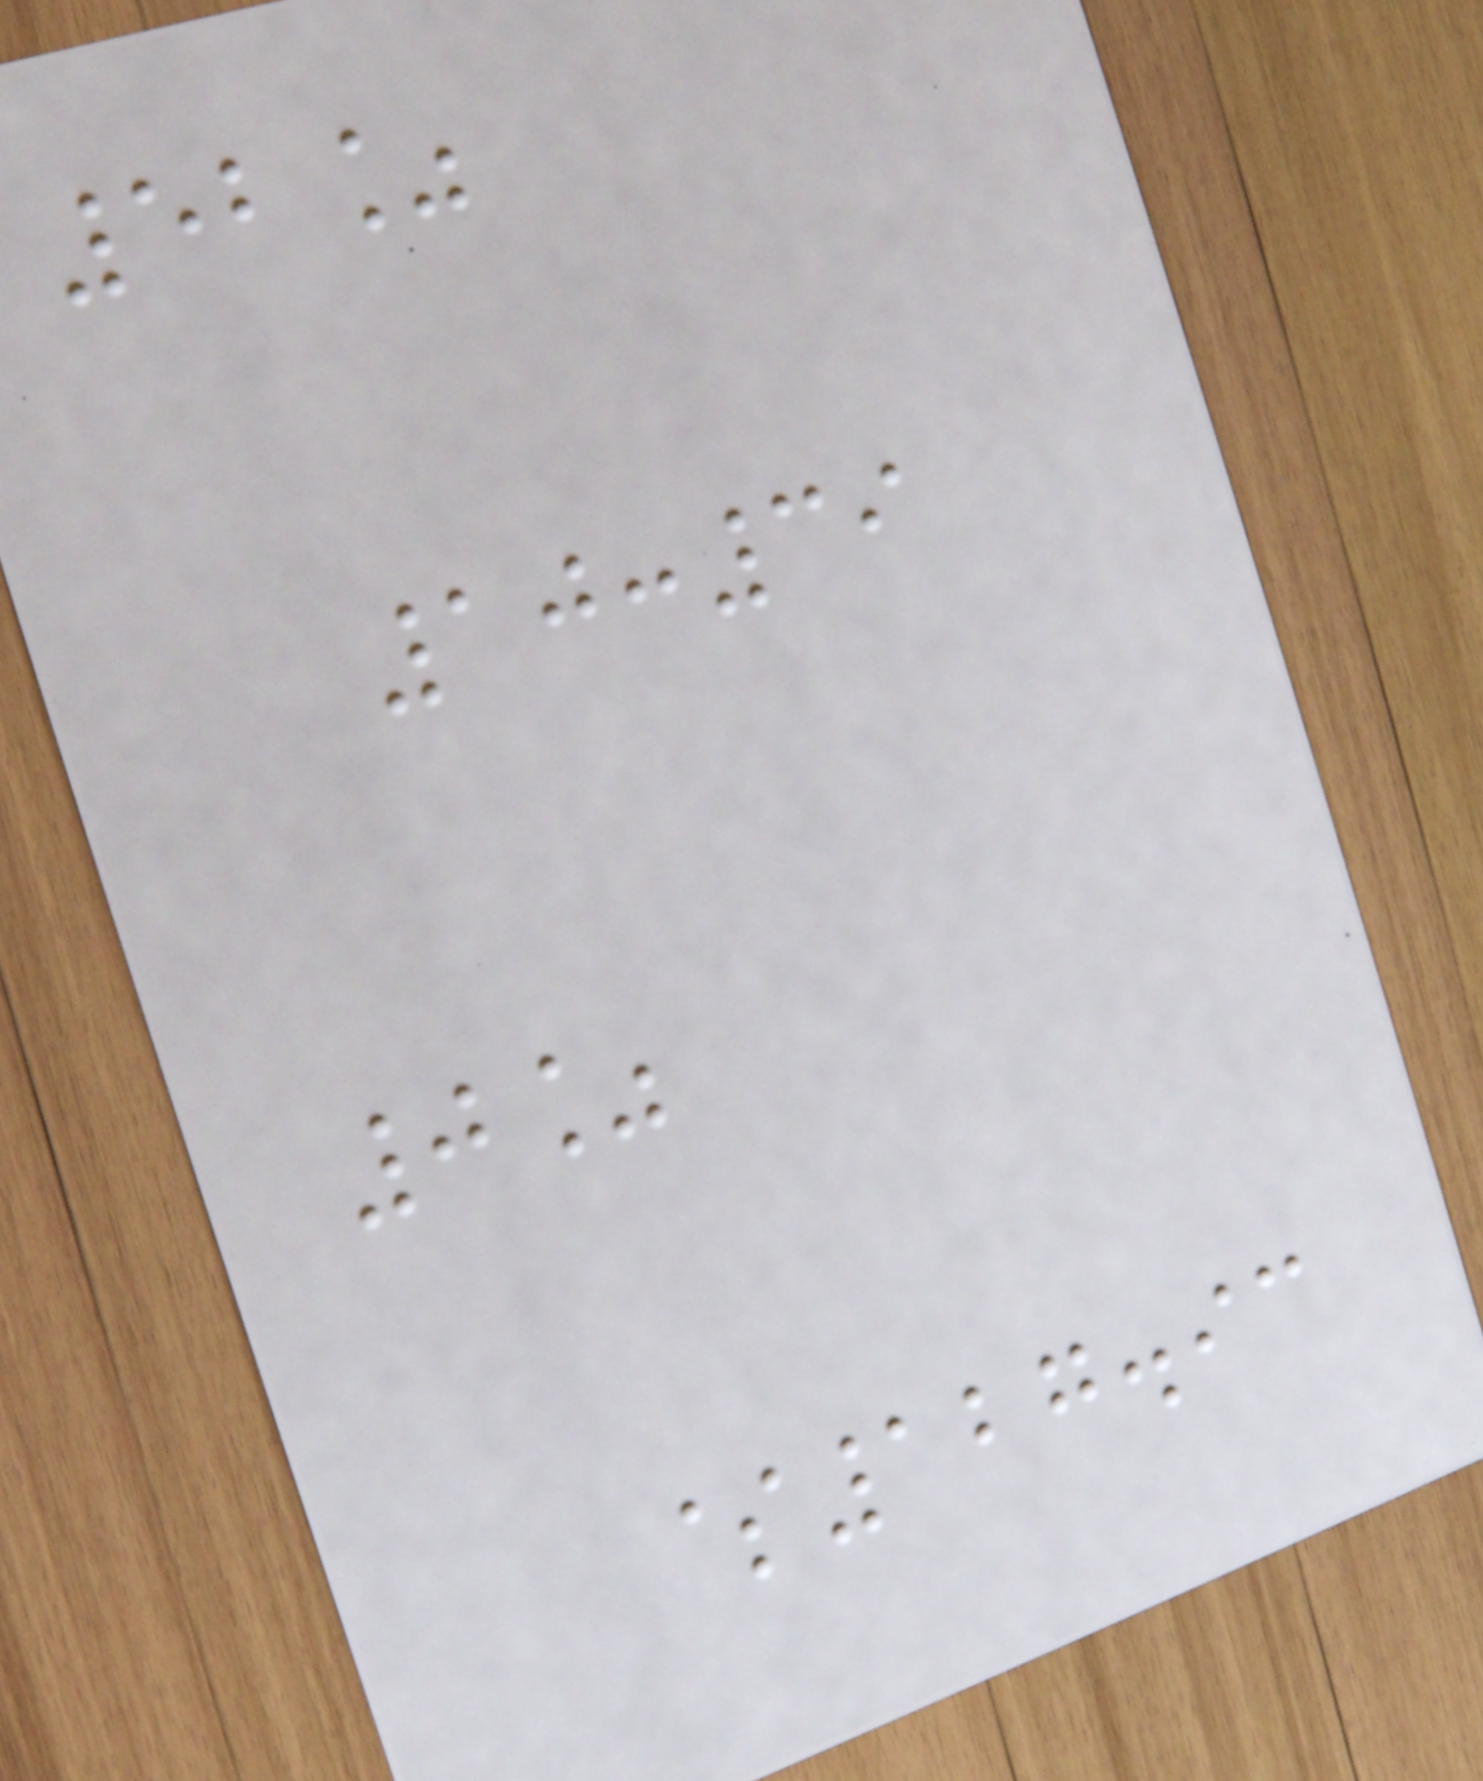52%
10:39
0%
$127.93
